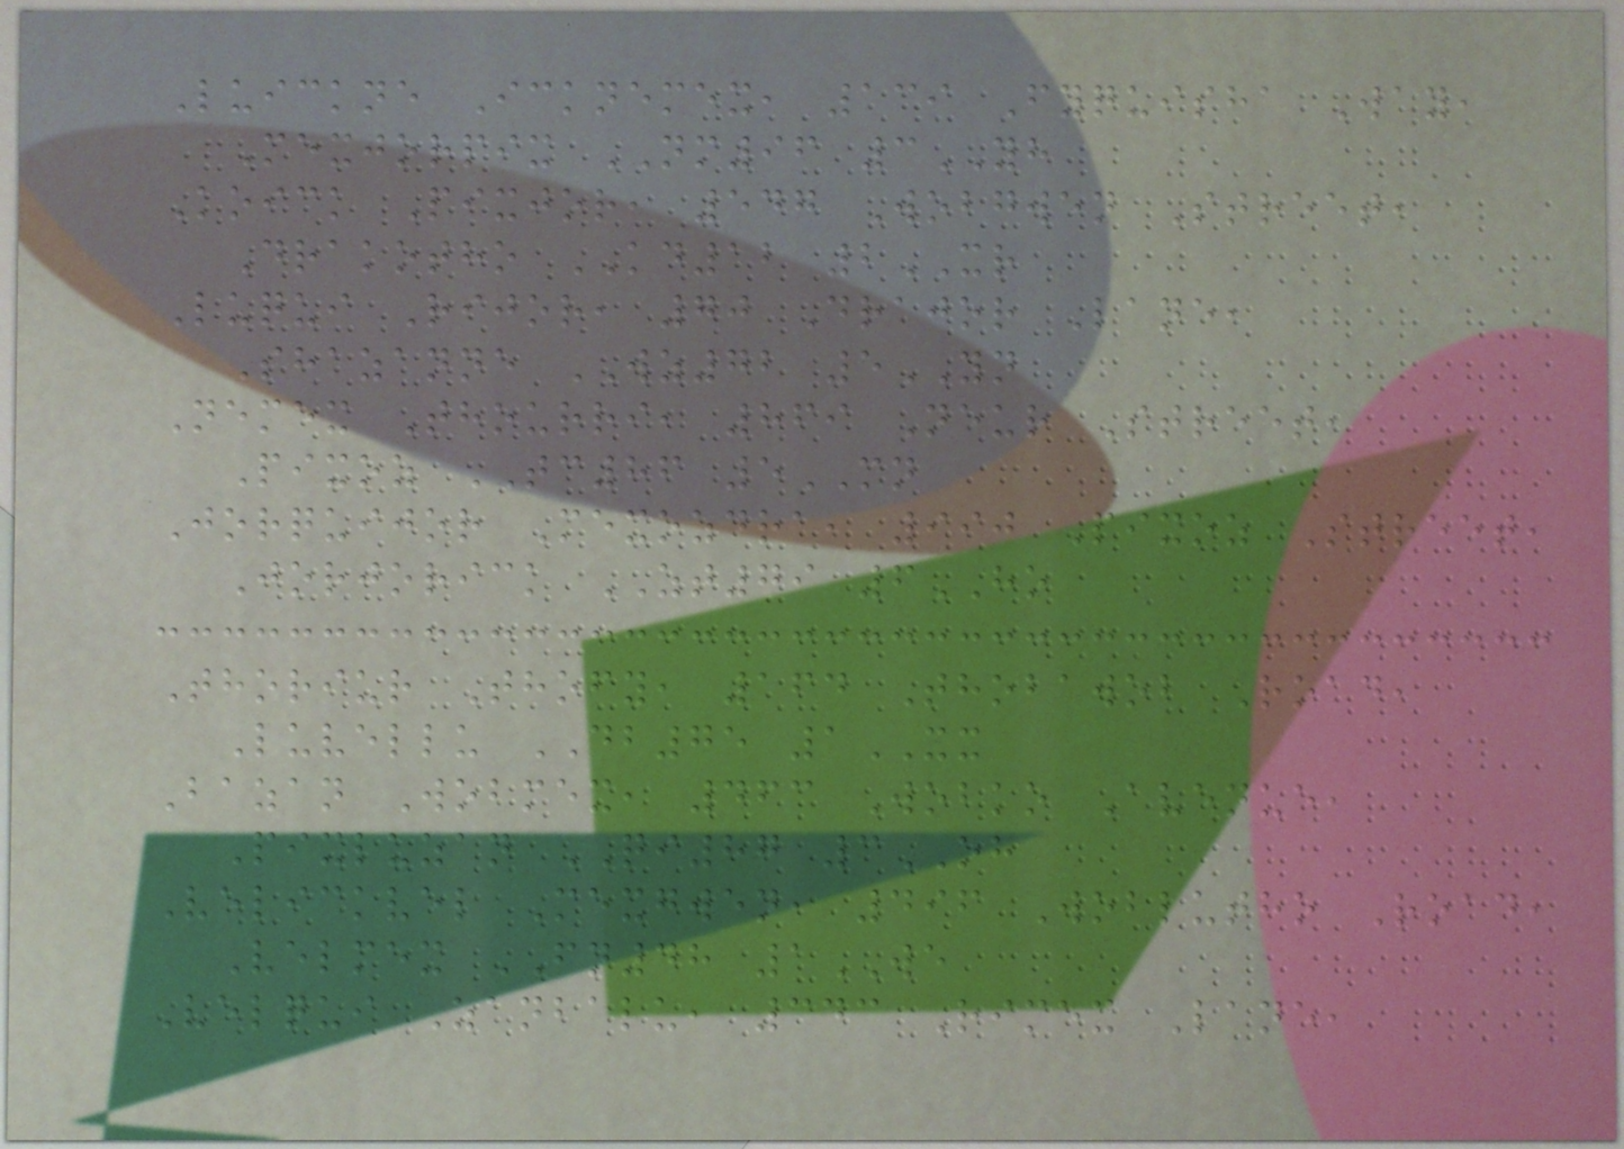Luickne Icknemex, 139 Fyquisha Way,
Mexjorpix NM96 3YH
Koick Pixjor, 547 Wobgwen Street,
Drakotho KD12 2XR
Luqui Rijor, 70 Drajor Lane,
Shazanne WZ72 5YN
Nemex Thourri, 869 Neur Street,
Pixoz TC86 5MN
Jorquijor Mexozdra, 990 Pixoz Street,
Jorjorick ZT79 6HO
Thoriur Thofy, 164 Thobawob Road,
Luvellu DB75 1XX
Bazan Wobmex, 463 Wobko Avenue,
Pixluzan QI87 3OH
Velickvel Mexgwen, 496 Woblutho Road,
Velmex FN48 1WE
Velqui Zanbalu, 343 Rimex Lane,
